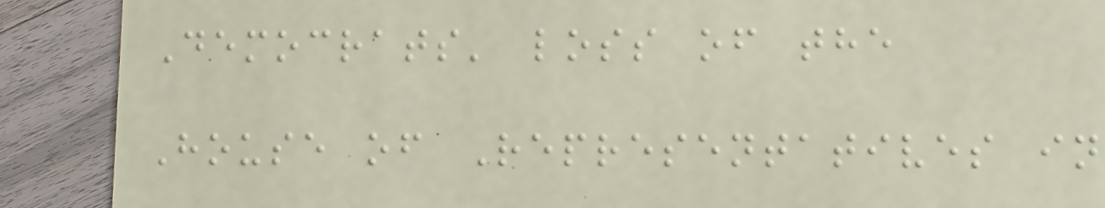Democrats' loss of the
House of Representatives in
